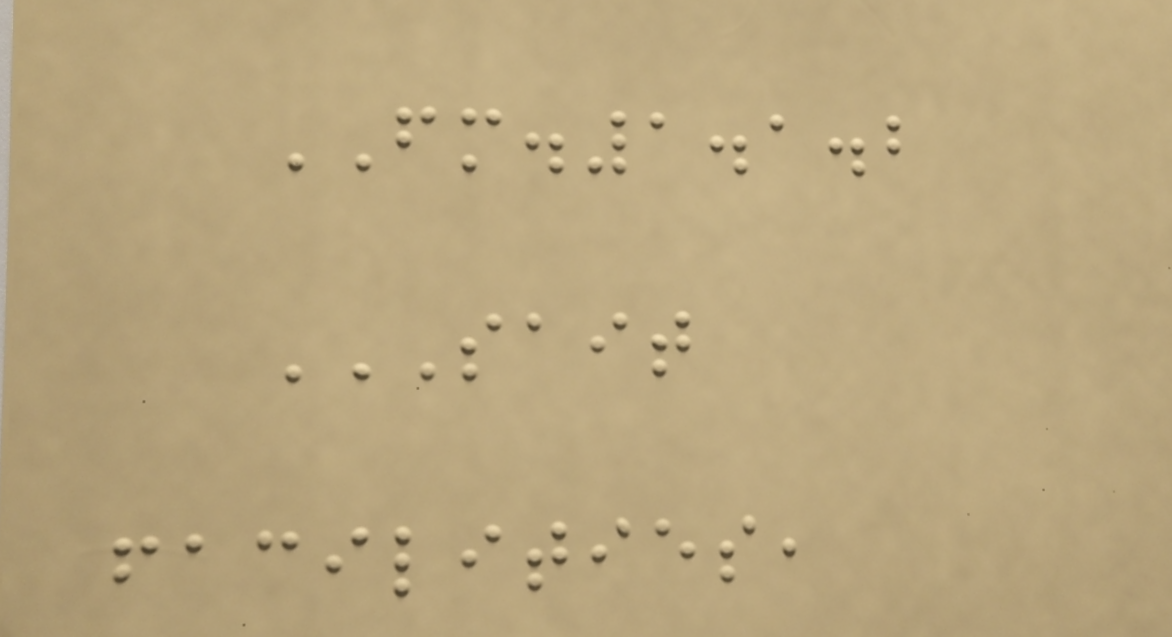FM.1.1.2
SAIT
FACILITIES,
